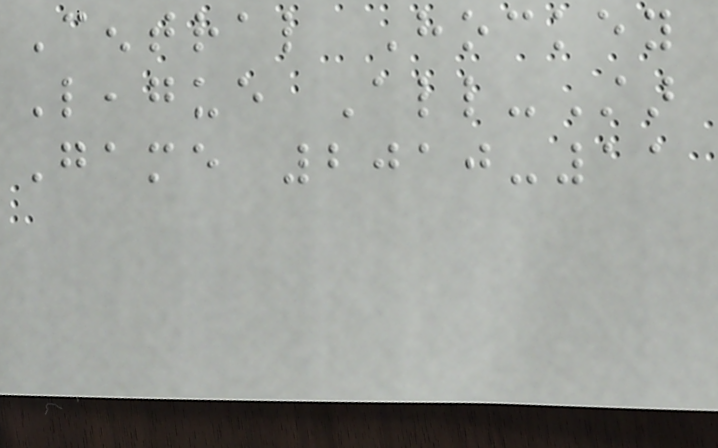Central Hockey
League All-Star
Game 2010-11
